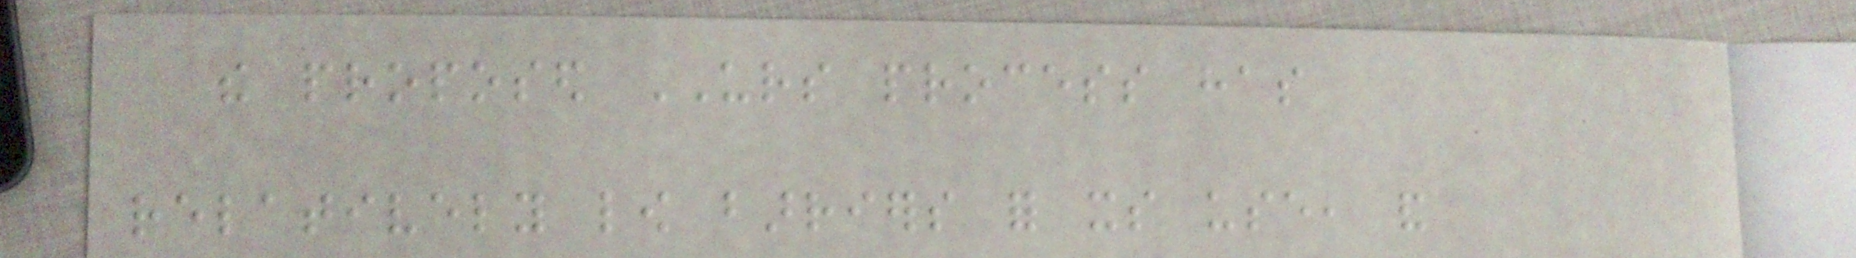the proposed URS process has
relatively low barriers for its use, and
